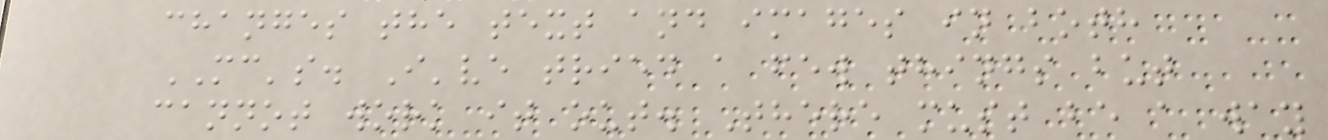changes the text and images in both
MC's. I've tried a few things but
cannot work it out. There must be a way
